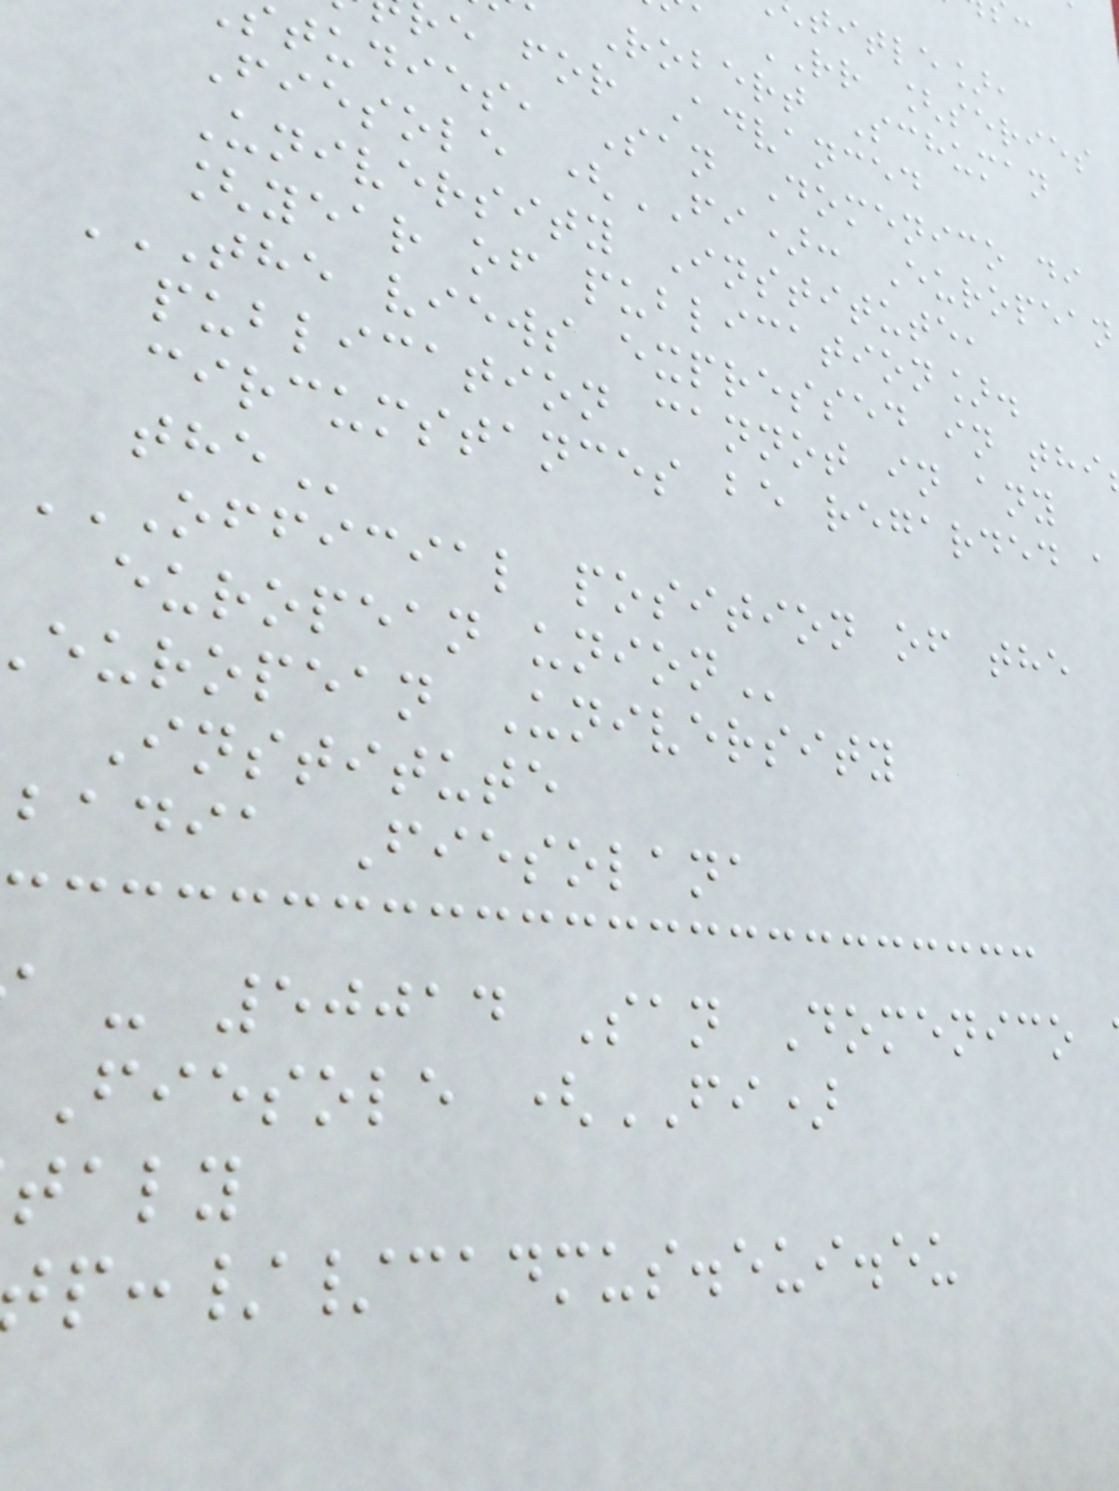title],
a RR [series
Robert Schuman
e for Advanced
tudies, San Domenico di
Fiesole (FI): European
University Institute,
[year of publication].
publication cannot in any
circumstances be regarded
OFFICIAL POSITION OF THE
european
european University
Institute
badia Fiesolana
- 50014 San Domenico
Fiesole (FI)
taly
p://cadmus.eui.eu
